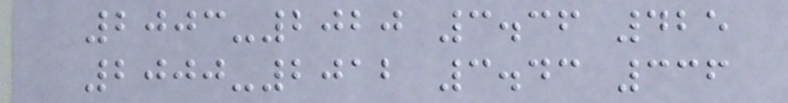2003-2020 3.36 425
2000-2012 3.43 336
